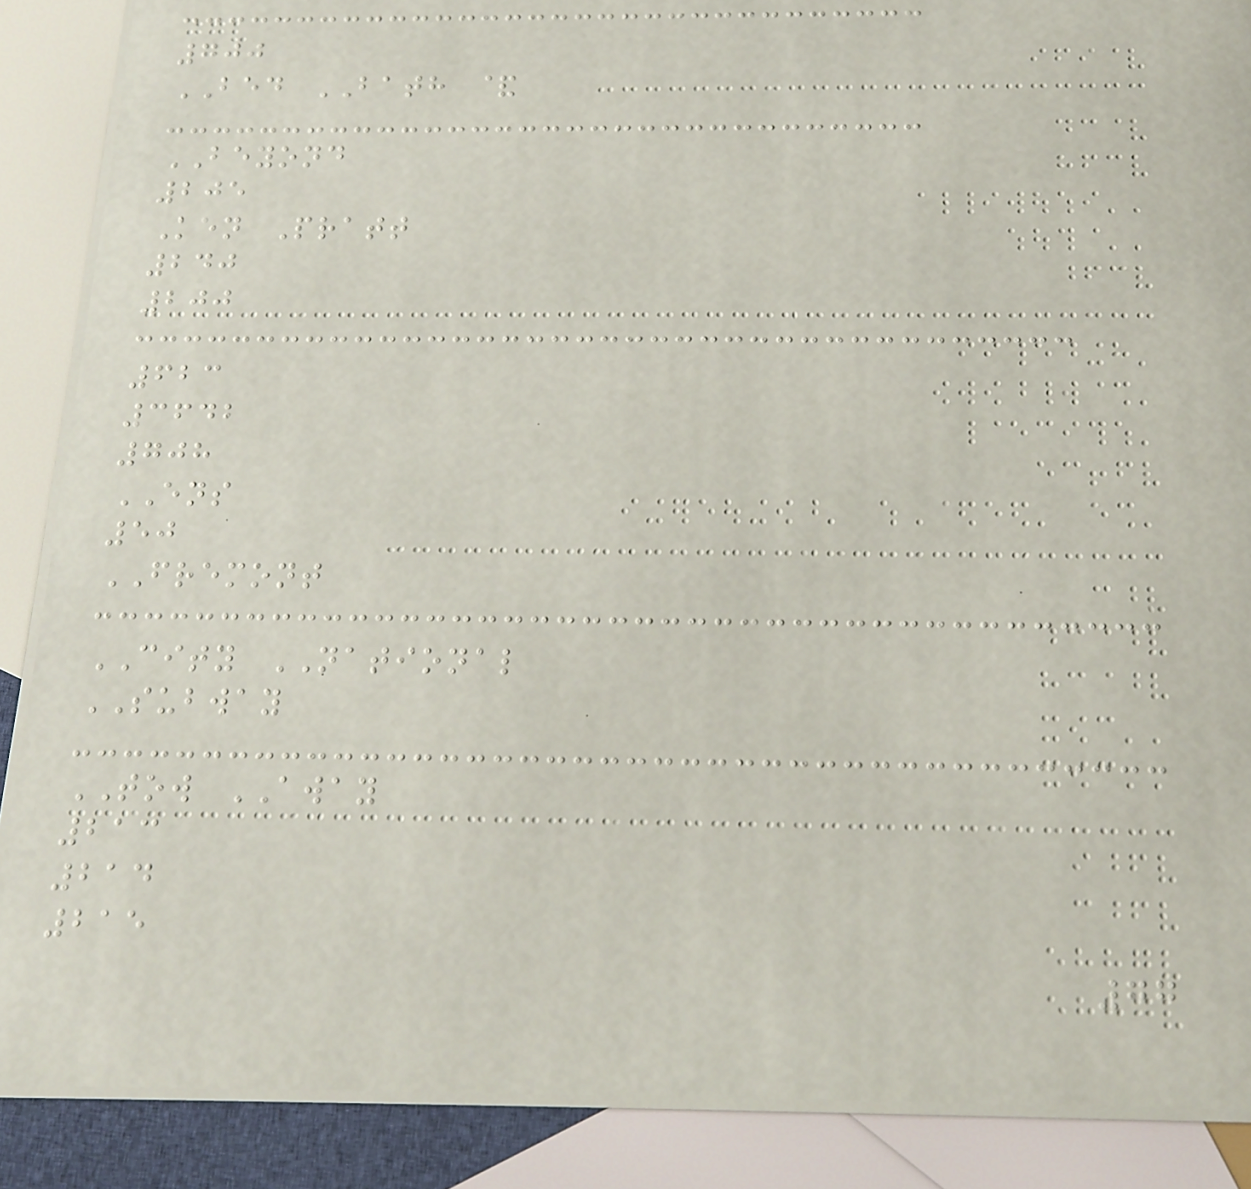700
BED BATH &
BEYOND
205
Ken Pratt
240
200
623
3642
708
ENS
50
FREMONT
CITY NATIONAL
SUBWAY
TOW AWAY
213
214
215
77
